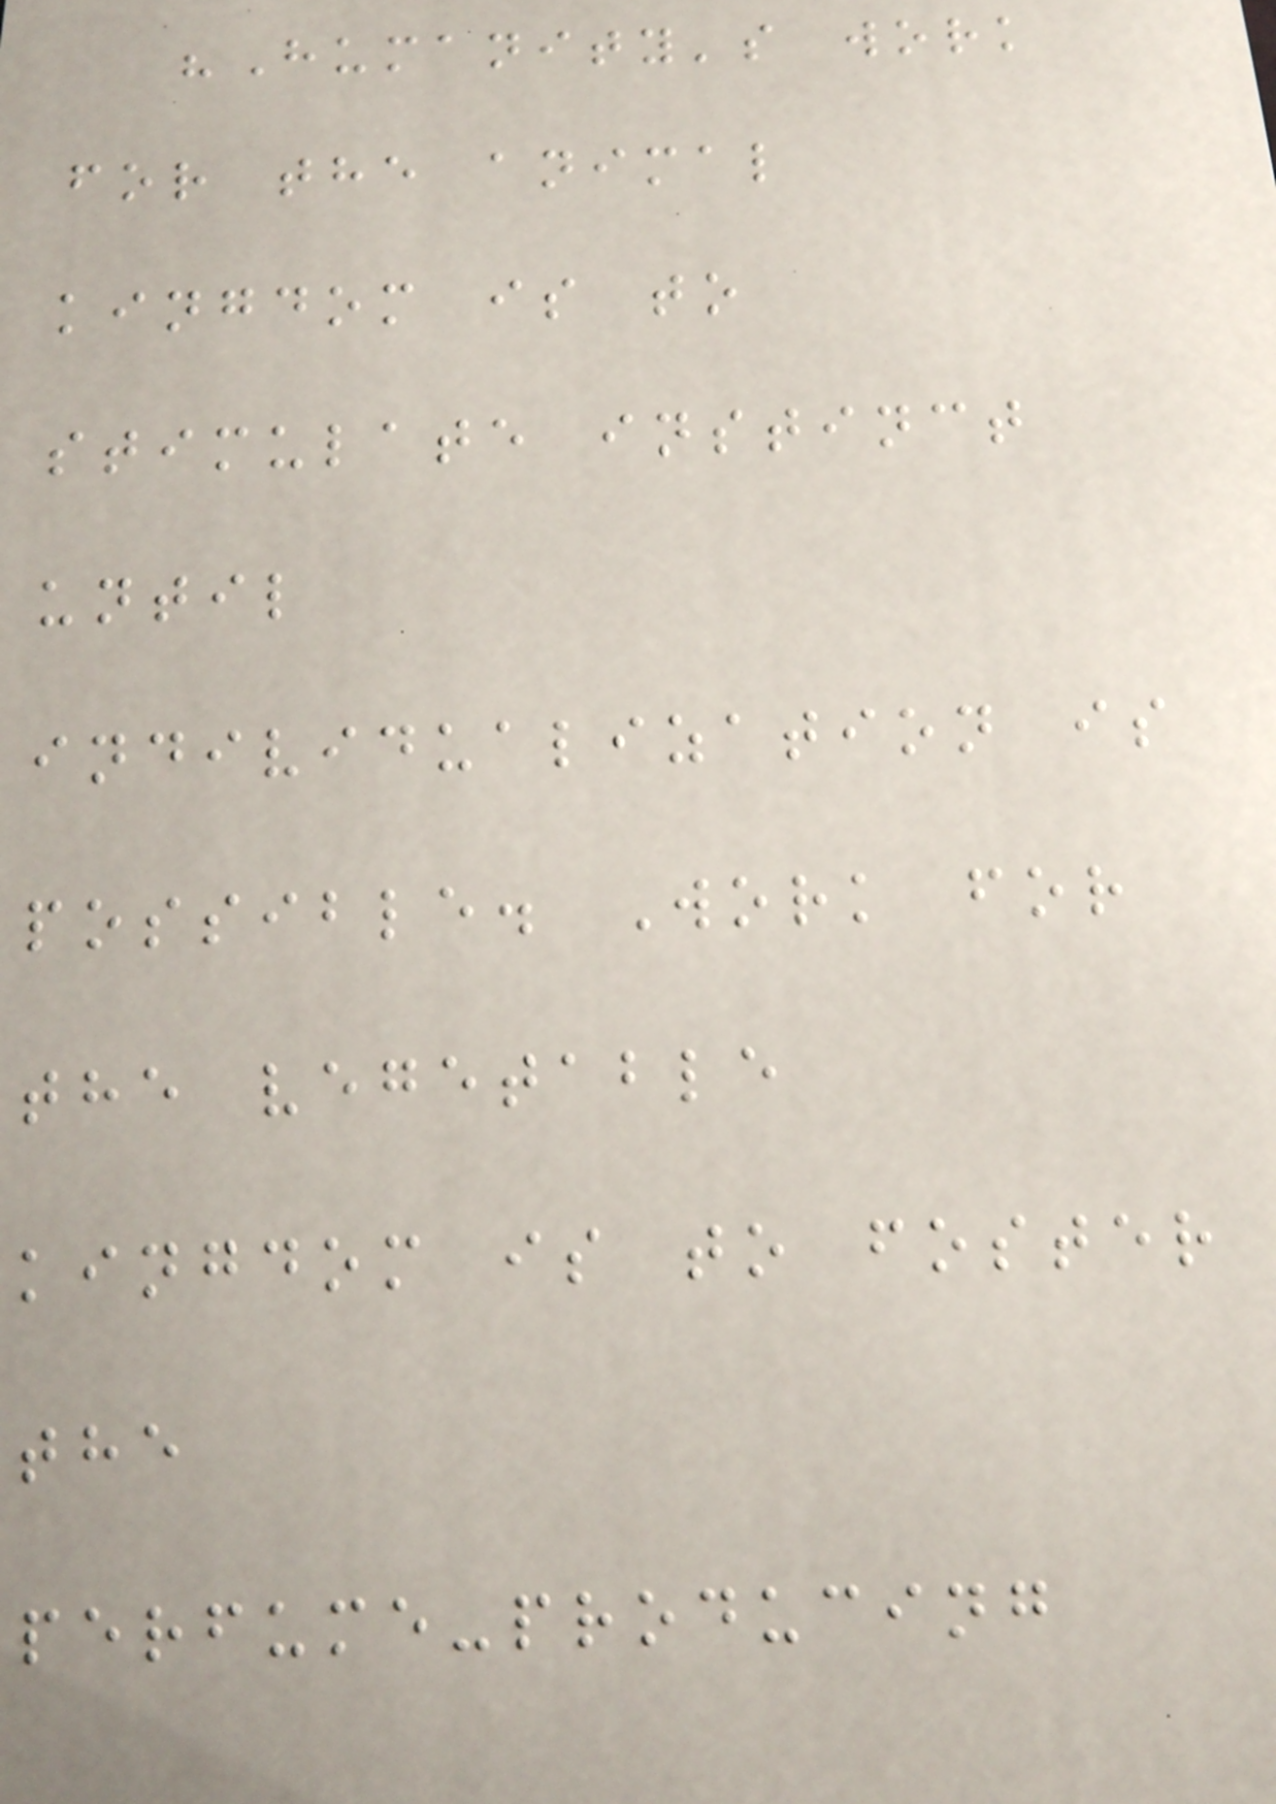"Humanity's work
for the animal
kingdom is to
stimulate instinct
until
individualization is
possible. Work for
the vegetable
kingdom is to foster
the
perfume-producing
